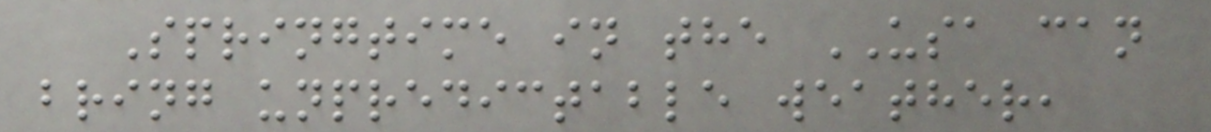Springtime in the USA can
bring unpredictable weather,
